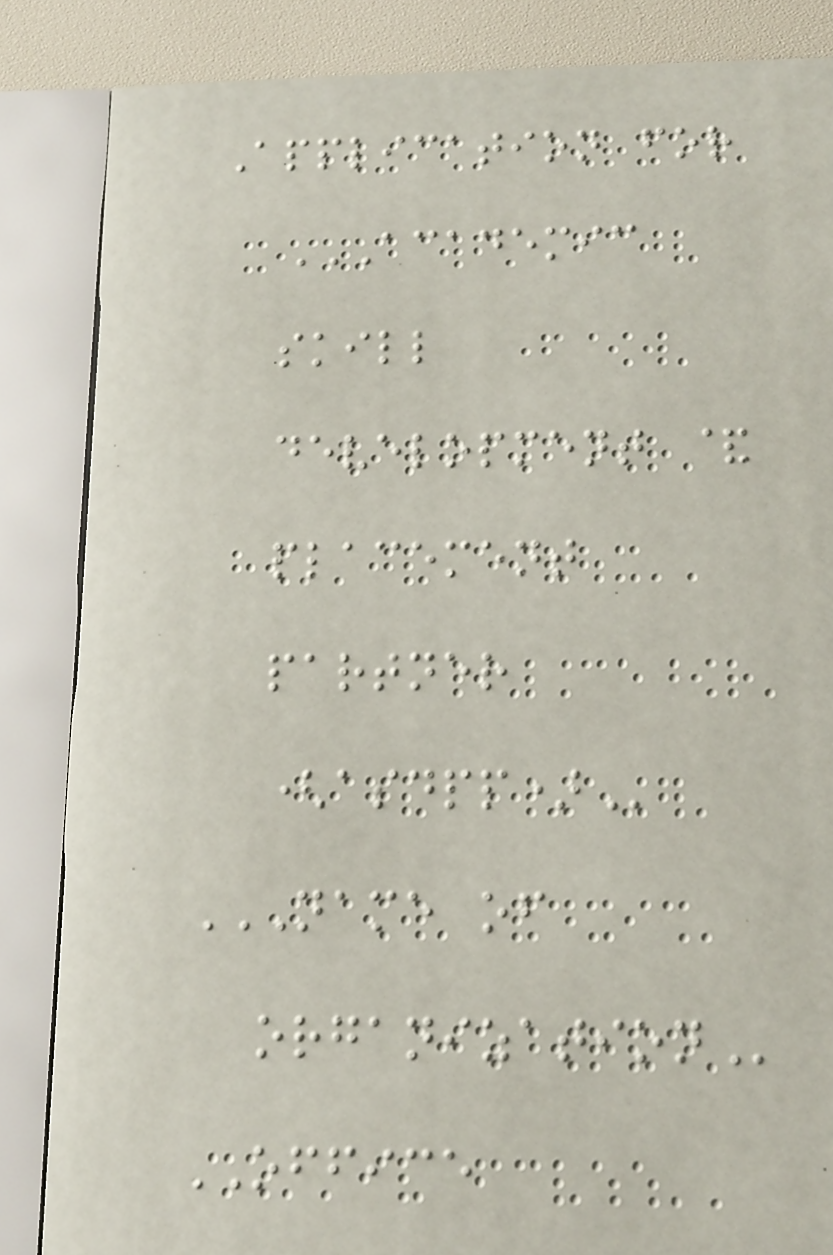Application for
ACADEMIC
SKILL
DEVELOPMENT &
PLACEMENT
PARTNER
(ASDPP)
NAME OF
ORGANIZATION
OFFICE
